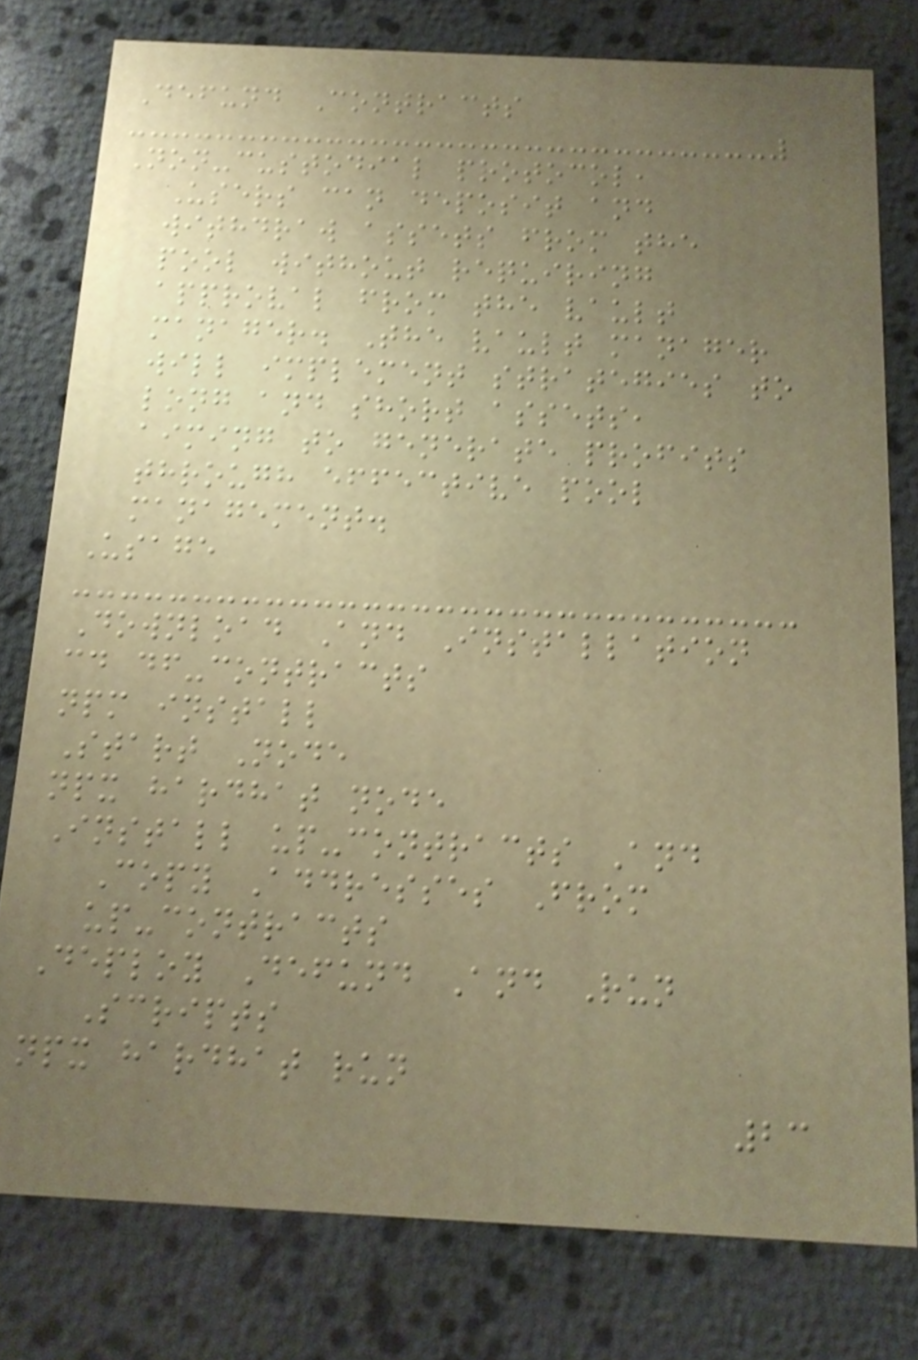Defund Contracts
Non-custodial protocol,
Users can deposit and
withdraw assets from the
pool without requiring
approval from the vault
manager. The vault manager
will implement strategies to
long and short assets,
aiming to generate profits
through effective pool
management.
Usage
Download And Installation
cd df-contracts
npm install
Start Node
npx hardhat node
Install up-contracts And
Copy Addresses From
up-contracts
Deploy Defund And Run
Scripts
npx hardhat run
23
